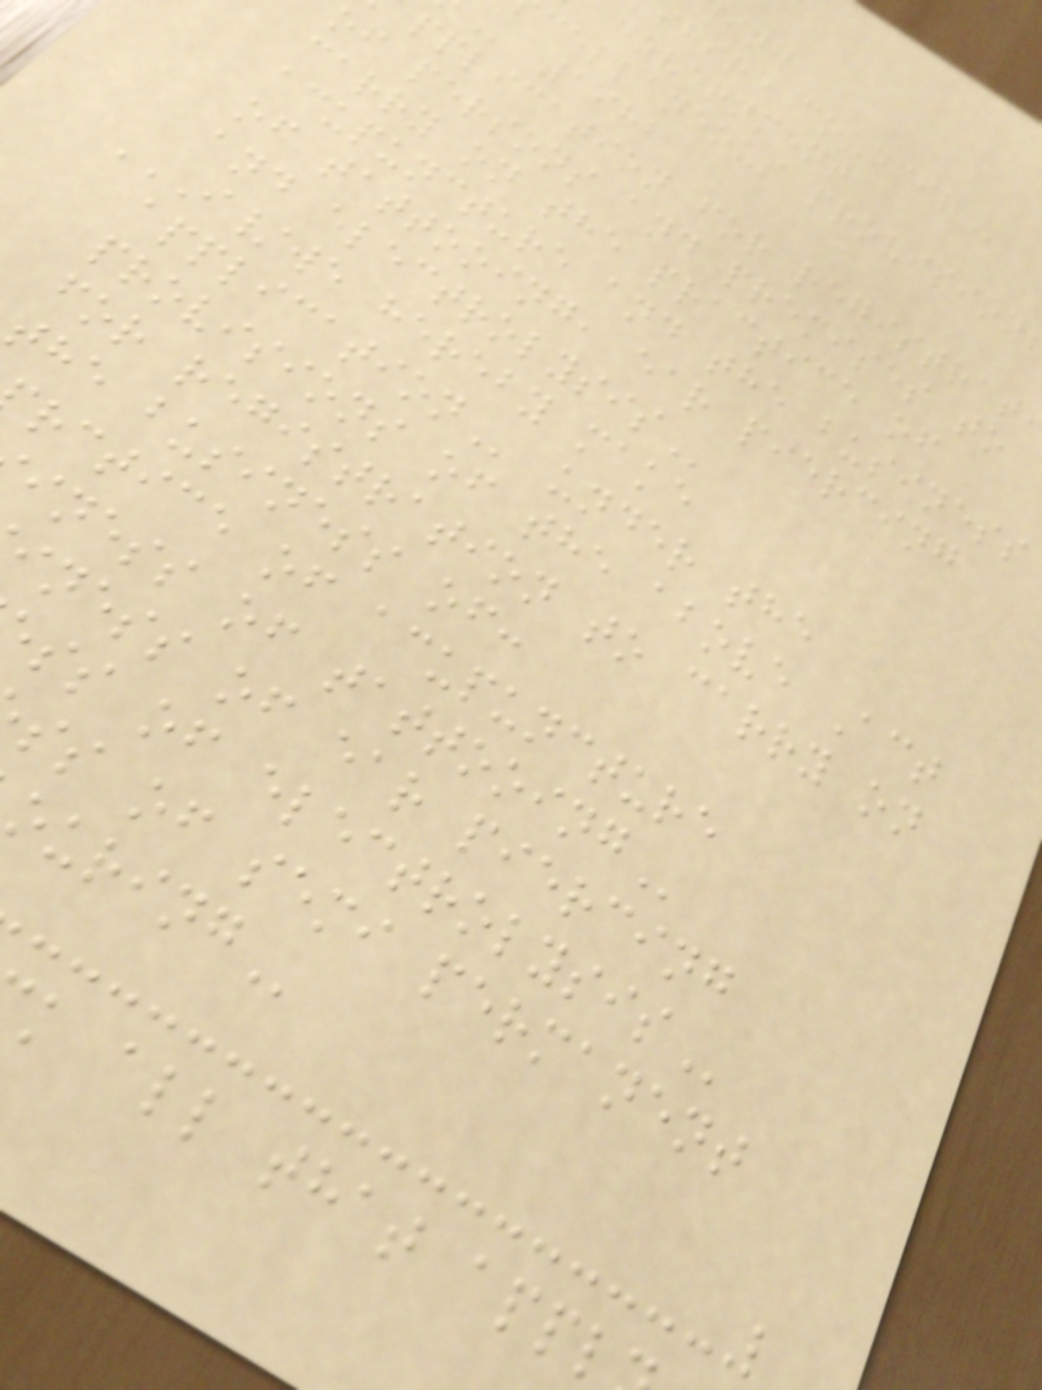government
cellaneous
1982
pplication for
of persons and premises to
carry on the practice of
acupuncture and the business
of tattooing, ear piercing
I/WE HEREBY MAKE
under the
provisions of the above Act
for registration to carry on
the business of:
rctice of acupuncture
iness of
iness of ear piercing
ss of semi permanent
k all that appl
